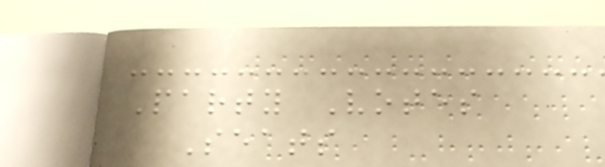Party Votes
Seats
